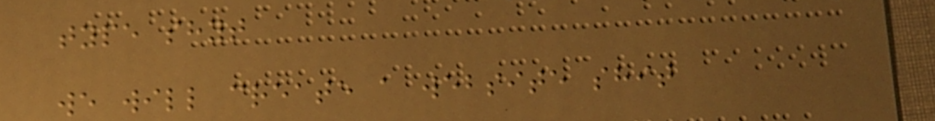type shyt
we will create a website shit
